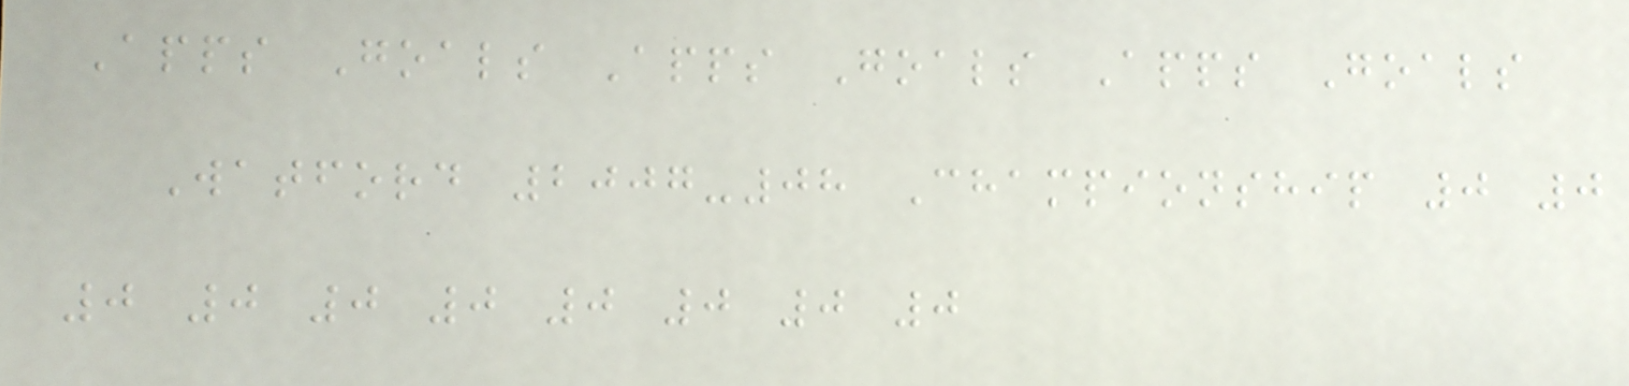Apps Goals Apps Goals Apps Goals
Watford 2007-08 Championship 0 0
0 0 0 0 0 0 0 0
